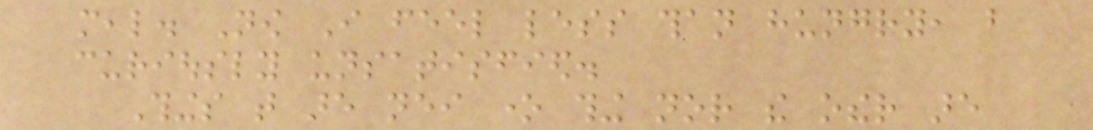meal. Now I feel less than hungry, but
curiously unsatisfied.
Things that are neither one thing nor the other are
